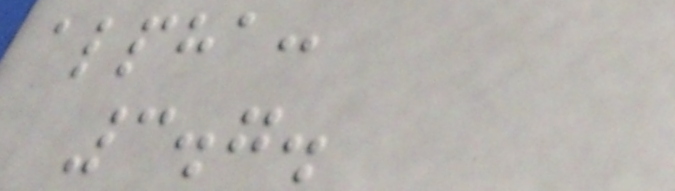alpha:
3.7.
